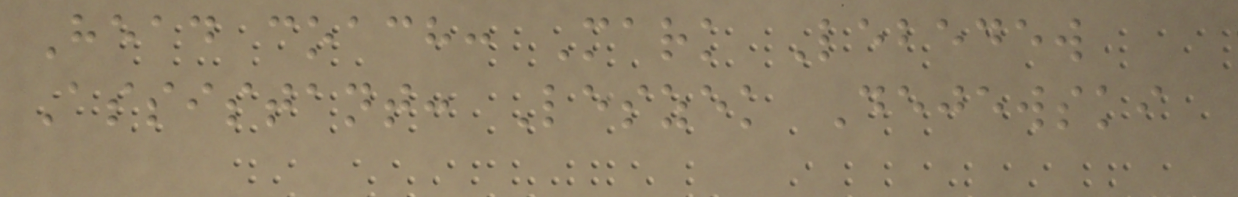Head coach: Mark Lebedew
Assistant: Leszek Dejewski
